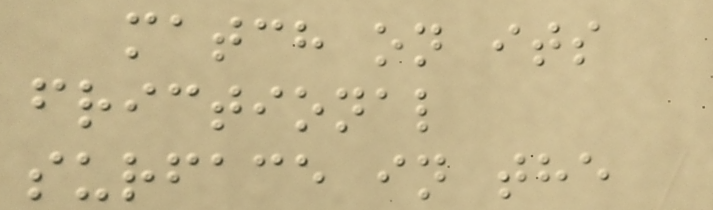match on its
frictional
surface in the
